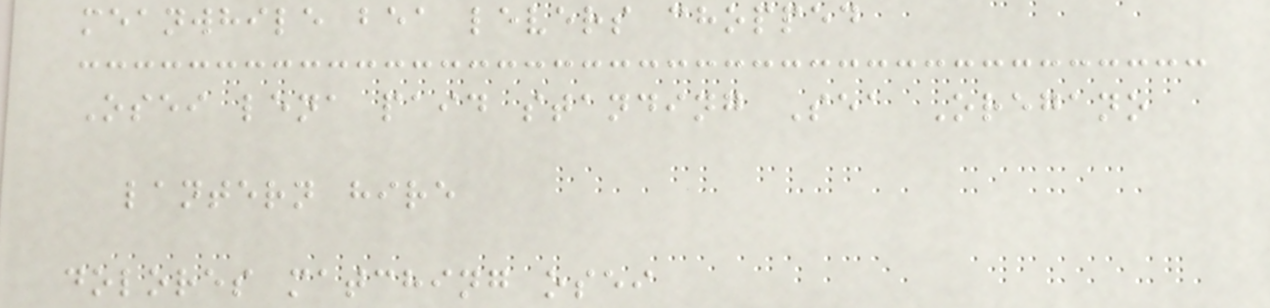meanwhile bea levers chopped
Osei lena paid standing Sea Oregano
lantern hire
dolores matching osei
